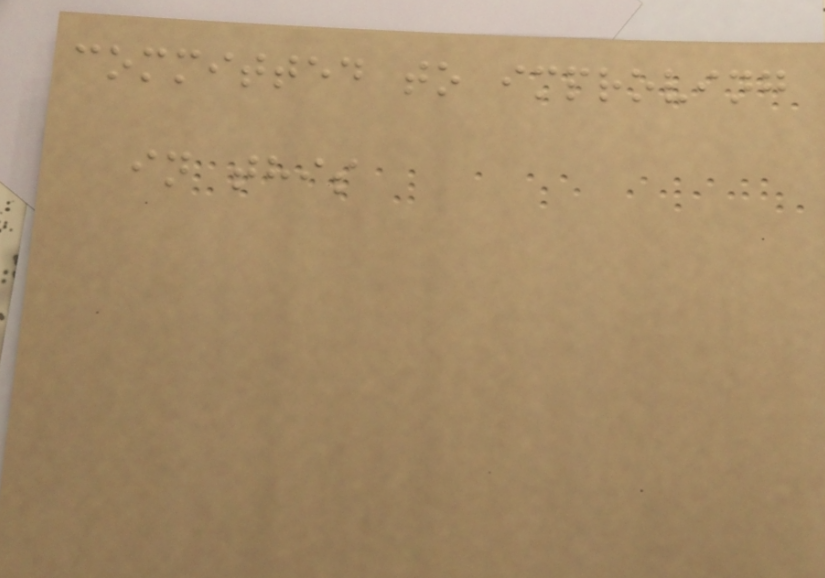committed to improving
in this
